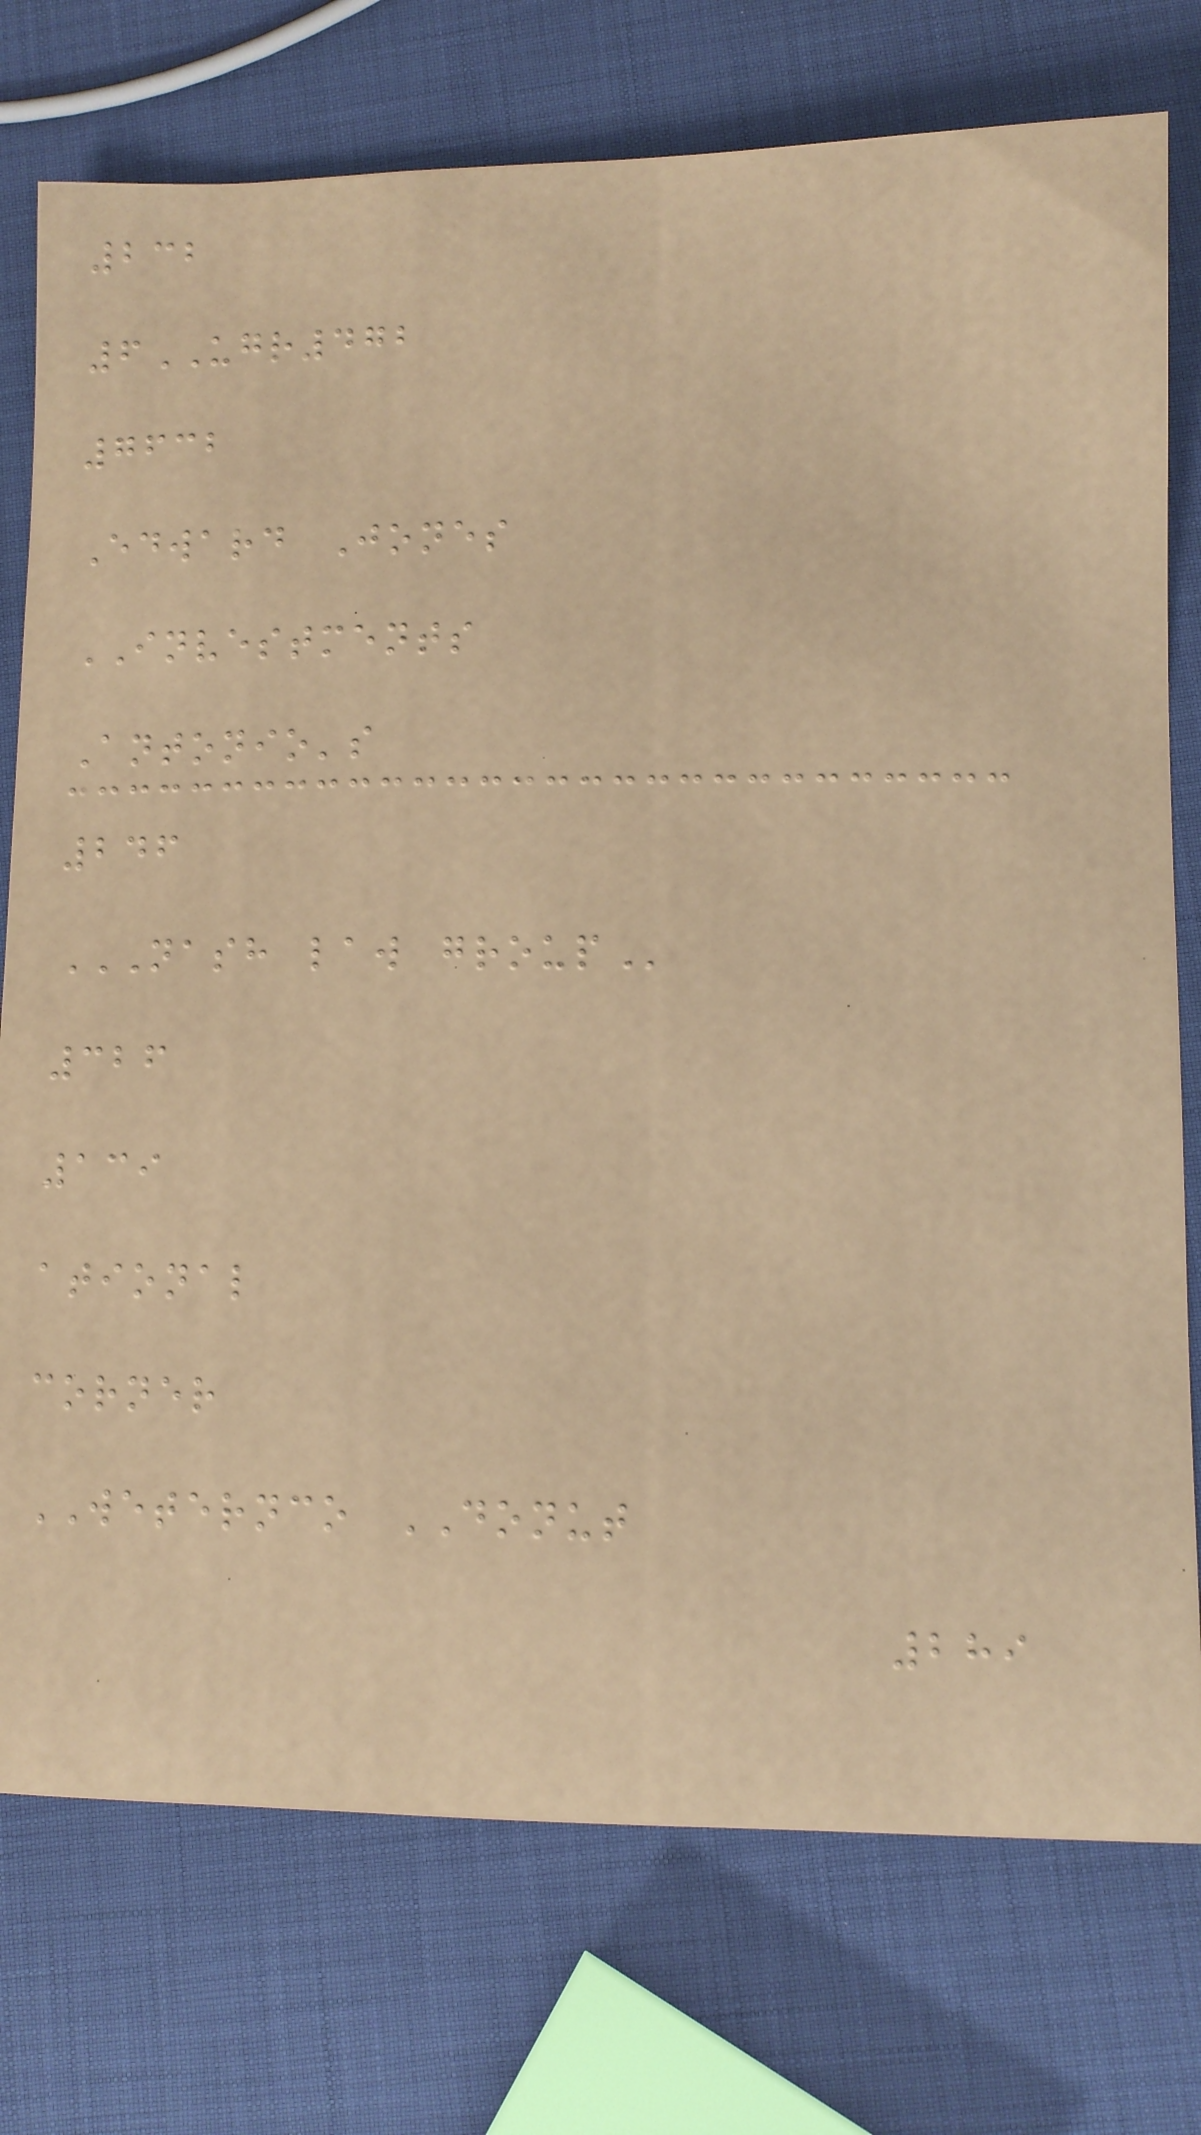232
6UGR472
7632
Edward Jones
INVESTMENTS
Antonio's
246
NASH LAW GROUP
326
139
ational
corner
WETERNCO DONUT
289
